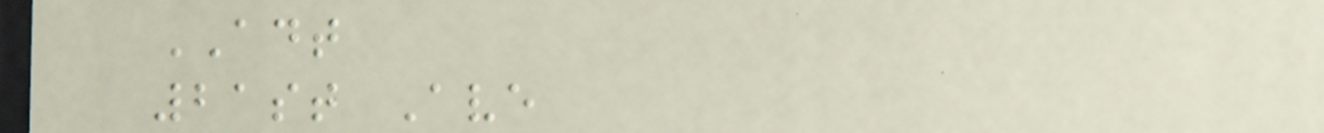ADT
21st Ave
